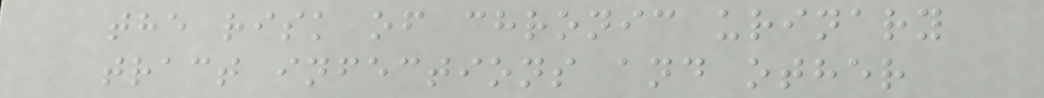the risk of chronic urinary
tract infections and other
